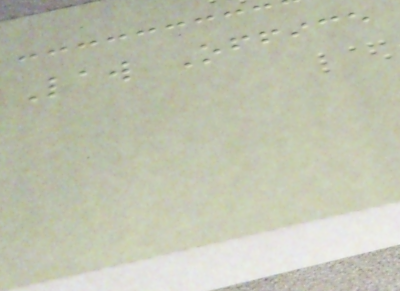Law Office
